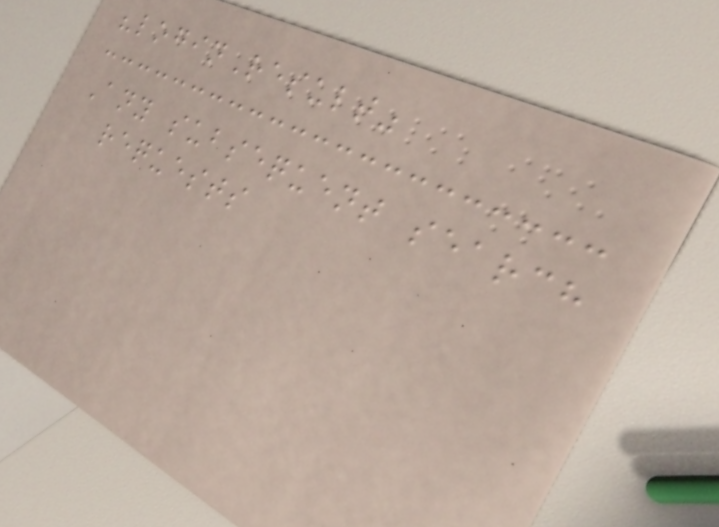"loginResult"
Any subsequent search
requests
